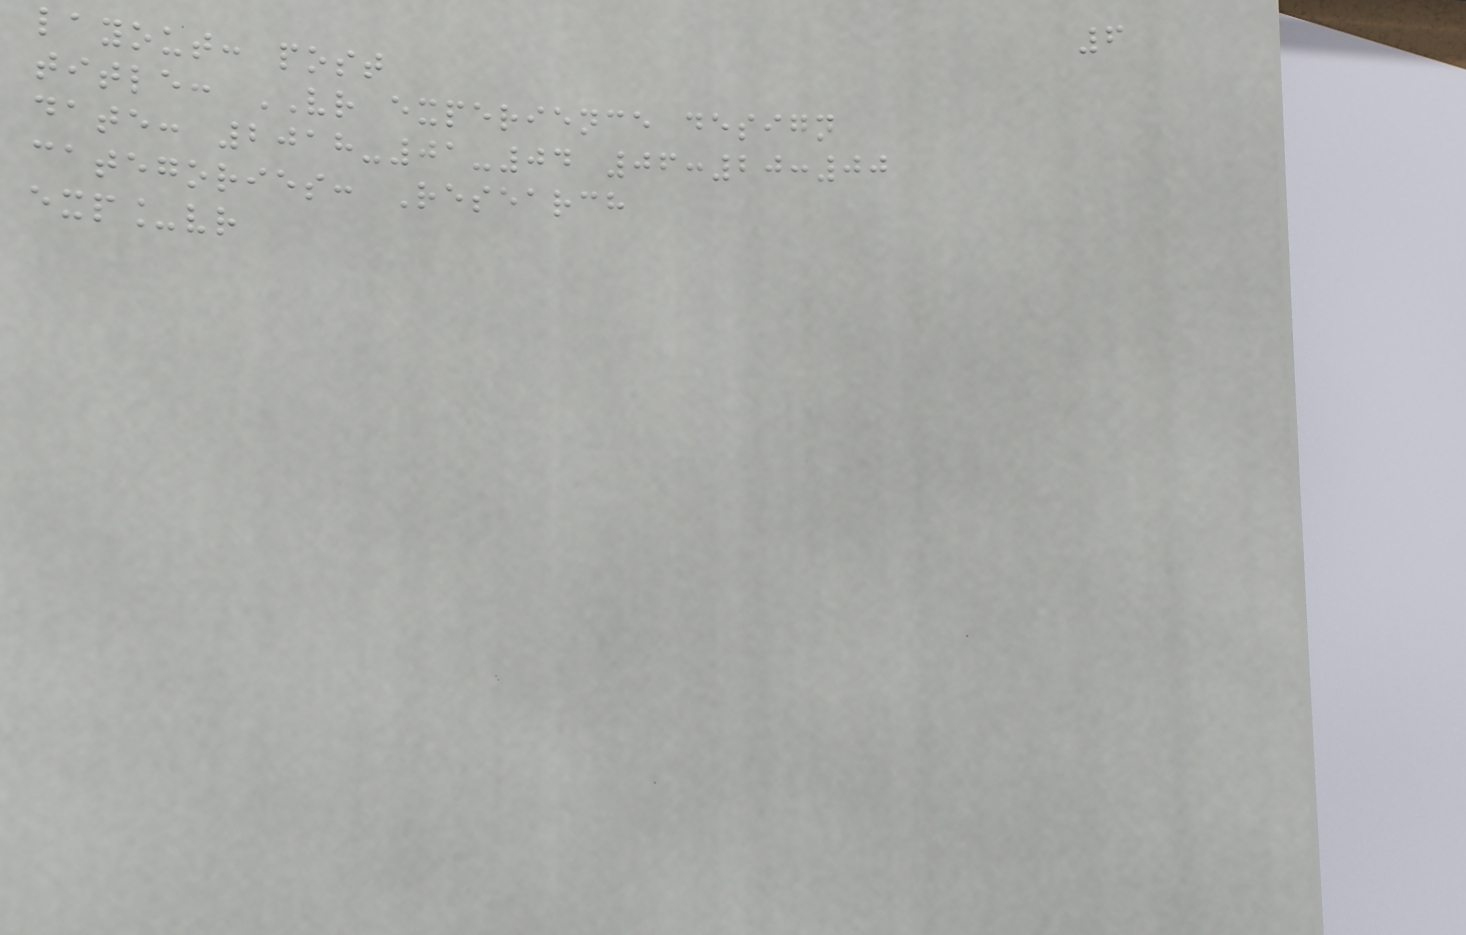6
layout: post
title: VR experience design
date: 2018-01-04 06:20:00
categories: Research
exp_vr
